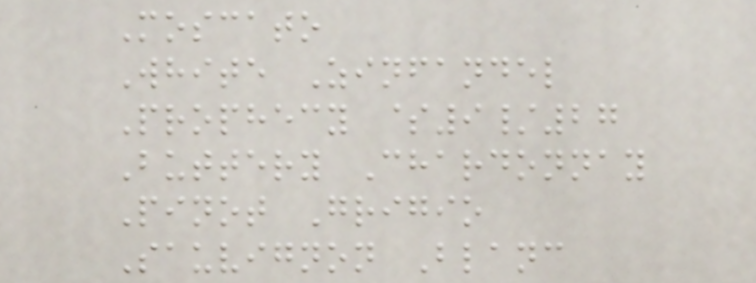Moscato
White Zinfandel
Prophecy $9/27
Buttery Chardonnay
Pinot Grigio
Sauvignon Blanc
